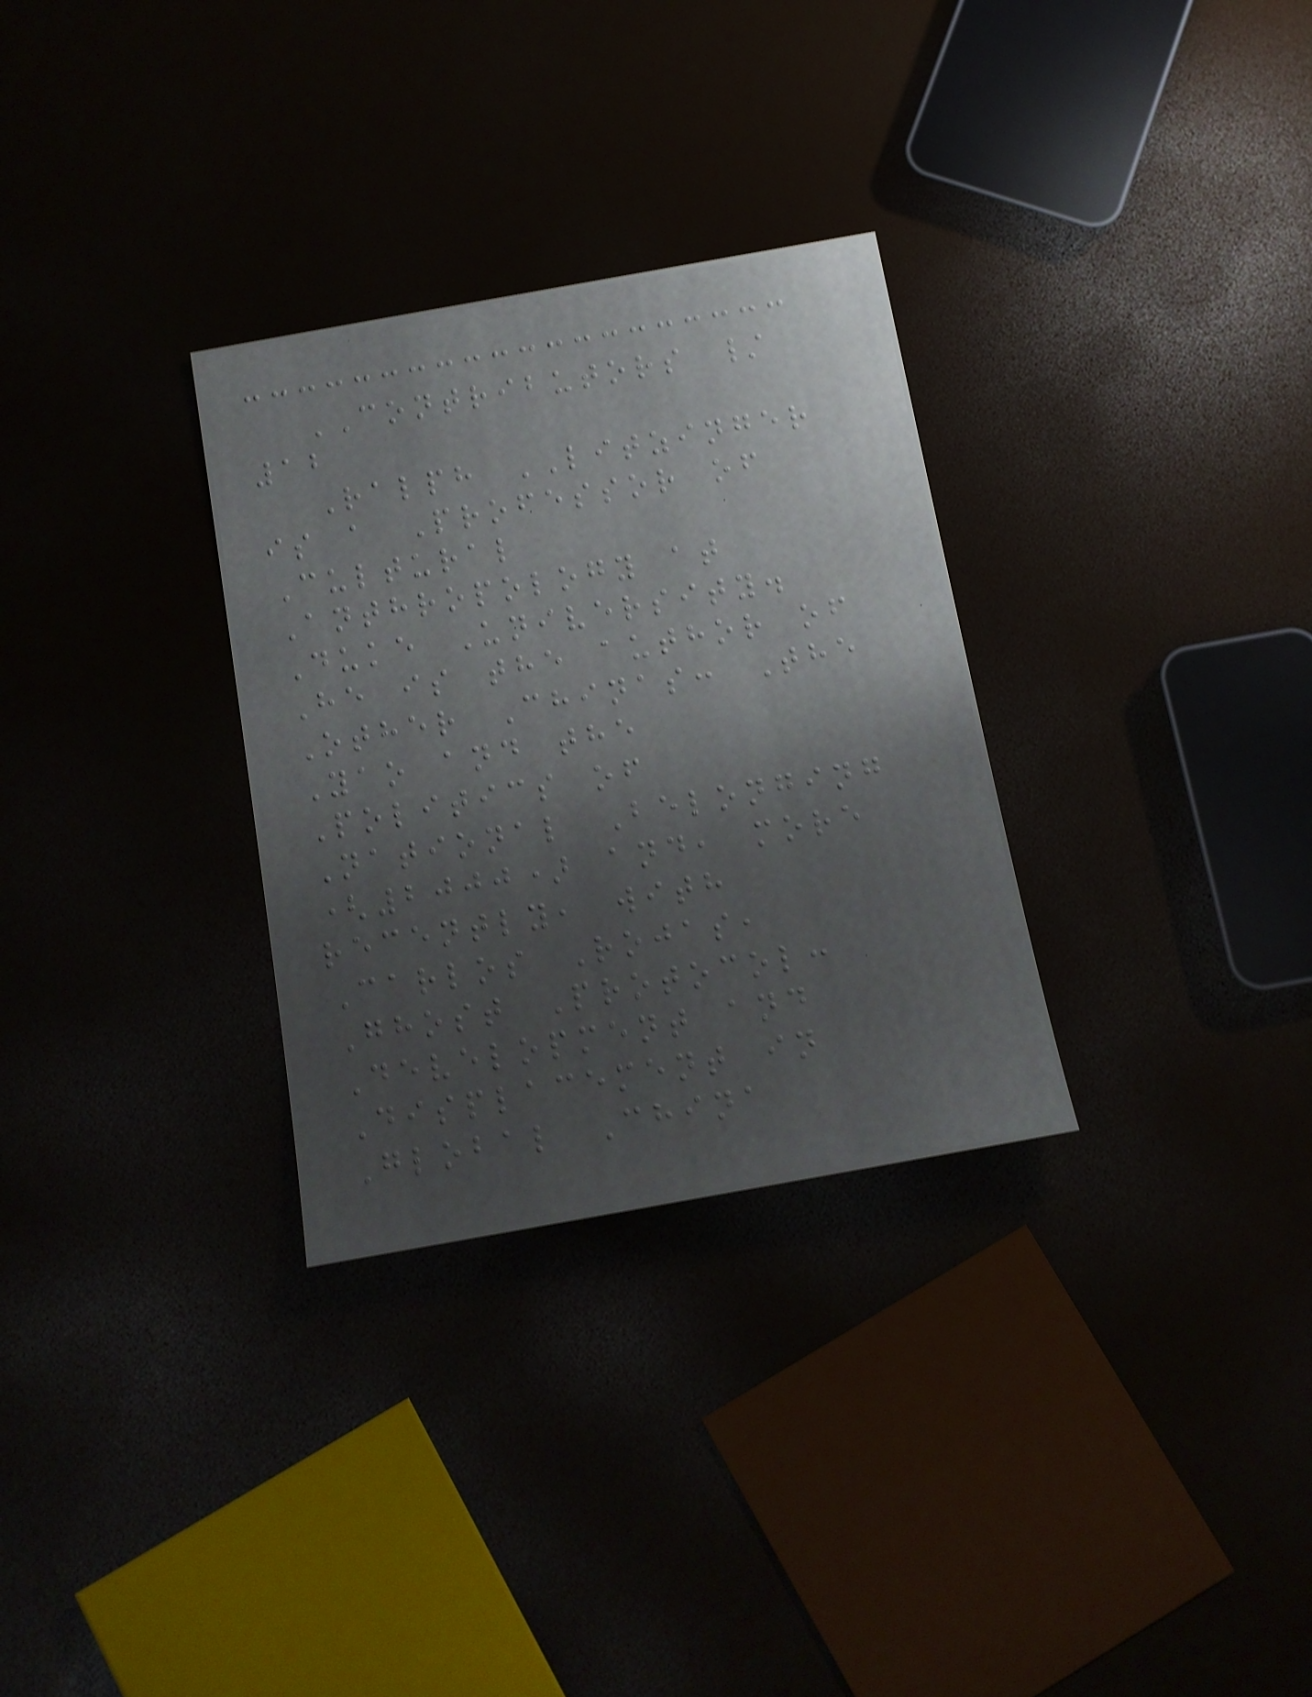CONTRIBUTORS /
12
Ralph LITZINGER
is a Professor of
Cultural
Anthropology at
Duke University.
He is the author of
Other Chinas: The
Yao and the
Politics of
National Belonging
(2000) and, more
recently, with
Carlos Rojas,
Ghost Protocol:
Development and
Displacement in
Global China
